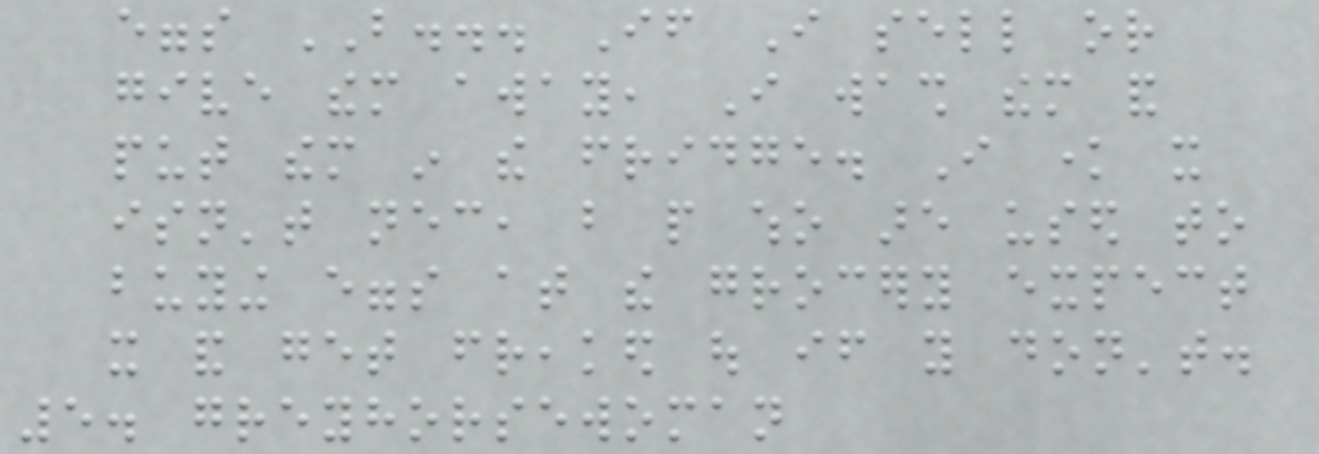eggs BUT... If I sell or
give them away, I wash them and
put them in the fridge. I know it
isn't necessary, but people who are used to
buying eggs at the grocery expect
it and get freaked out if you don't.
5. greyhorsewoman
